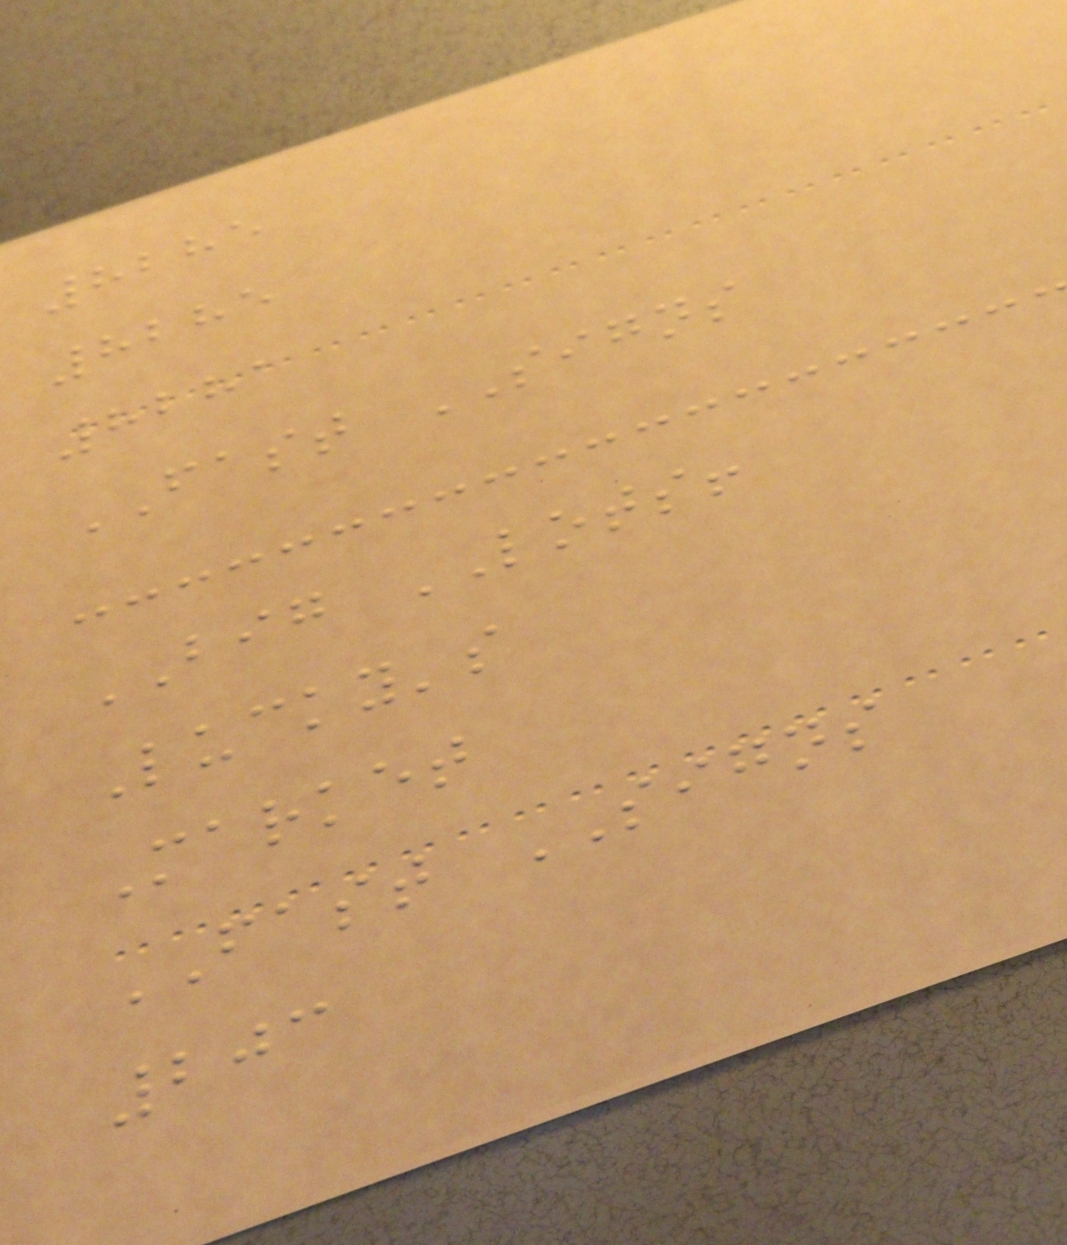8285
8285
8281
FAST SIGNS
BIG LOTS!
Lucky's
Market
FAST SIGNS
203
